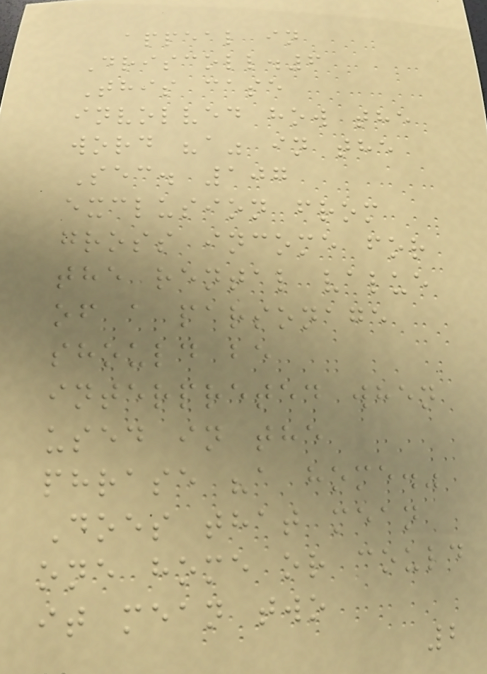appeal in
Driscoll.6
This case
involved how the
word "a" in the
Sec. 107
exclusion from
gross income for
the rental value
of a parsonage
should be
interpreted when
used in the
phrase "a home."
Does that mean
one home or could
it mean two
2
